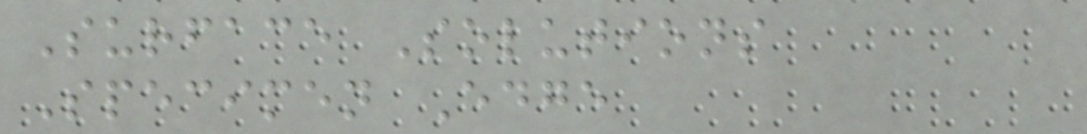Surface Solutions
Specimen Edge
